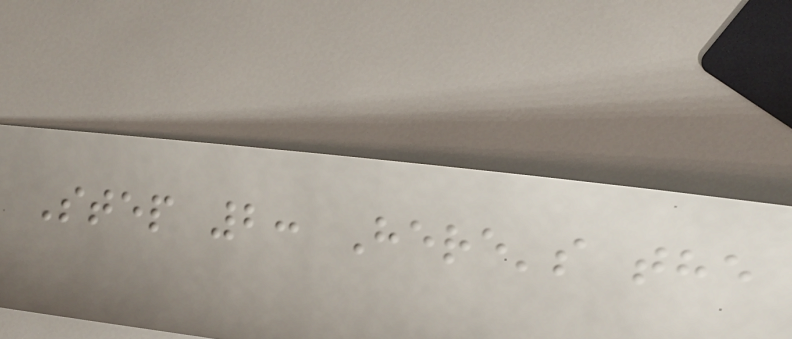Step 2: Here's the
